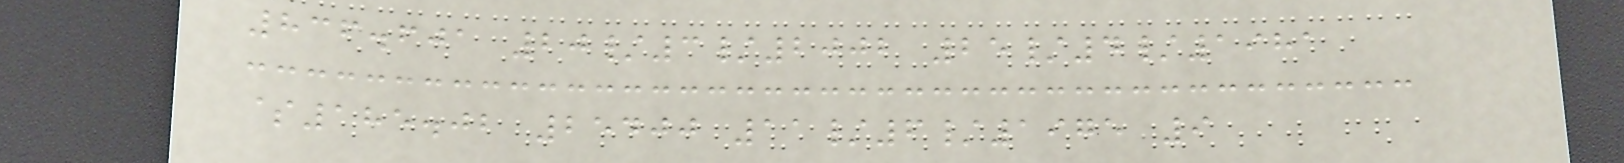836.601 20/3/2002 25/4/1981
$185.02 25400 11/6/1975 9
